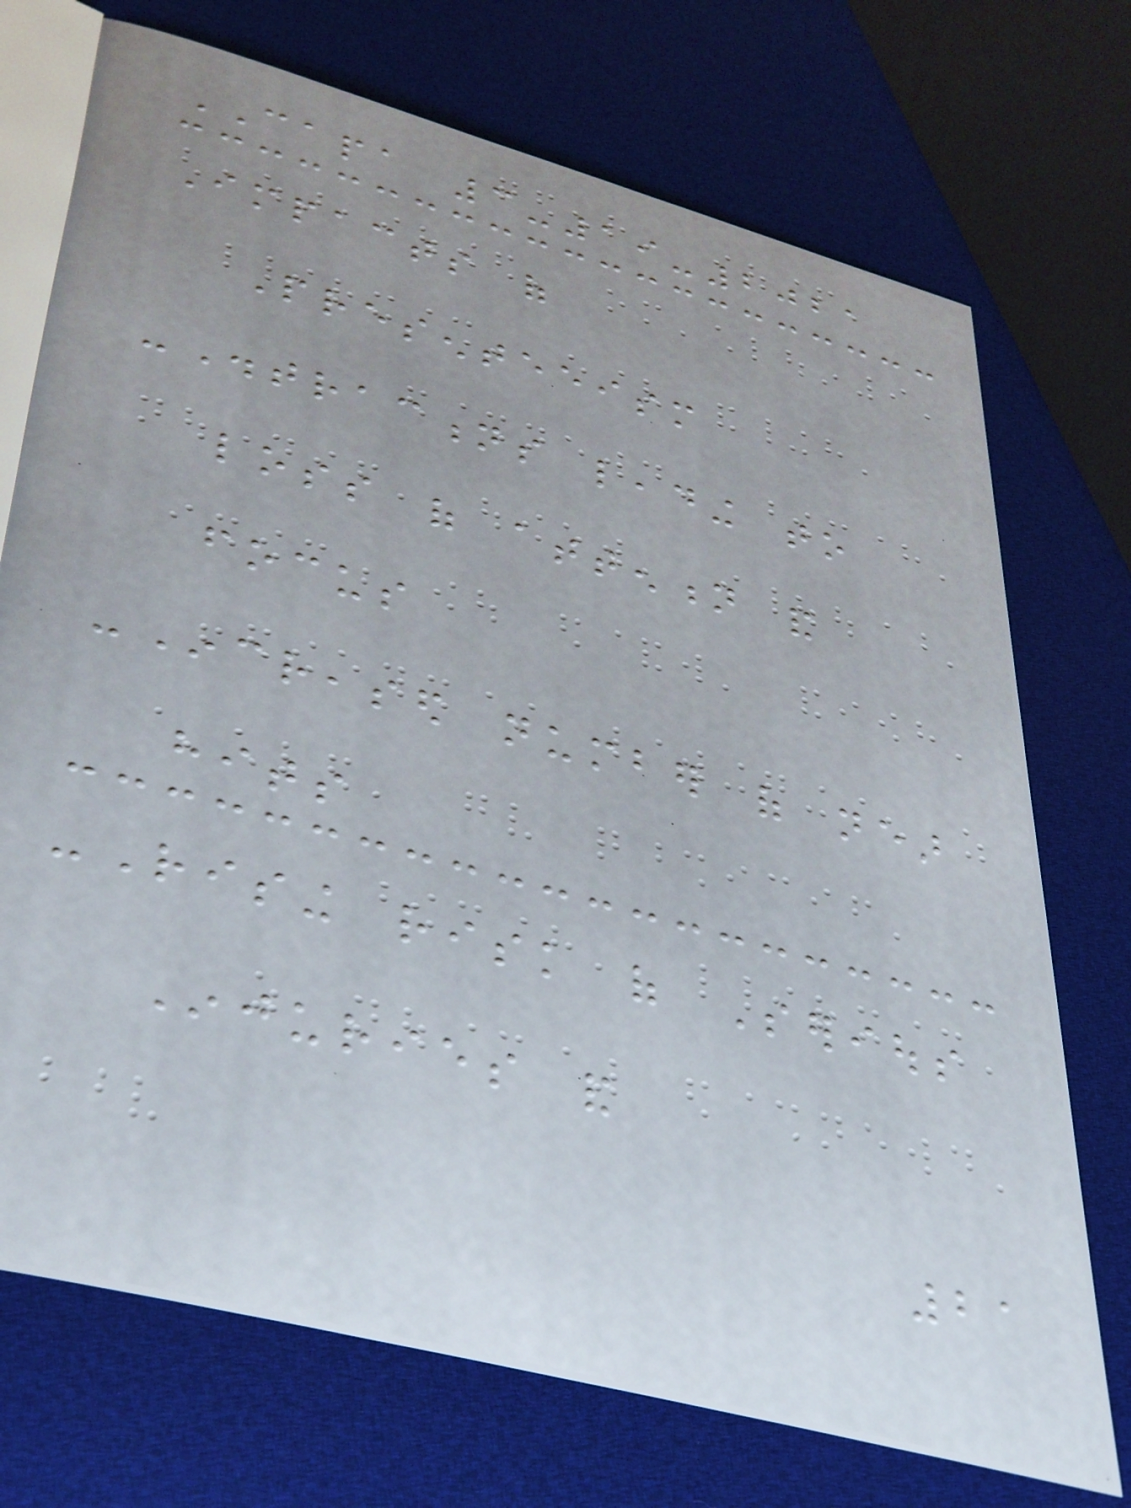CAPA 3-19-2021
Impacts of
Presenteeism
-Distractions leading to
loss of attention and
focus
-Increased number of near
hits
-Rising risk of Serious
Injuries and
21
